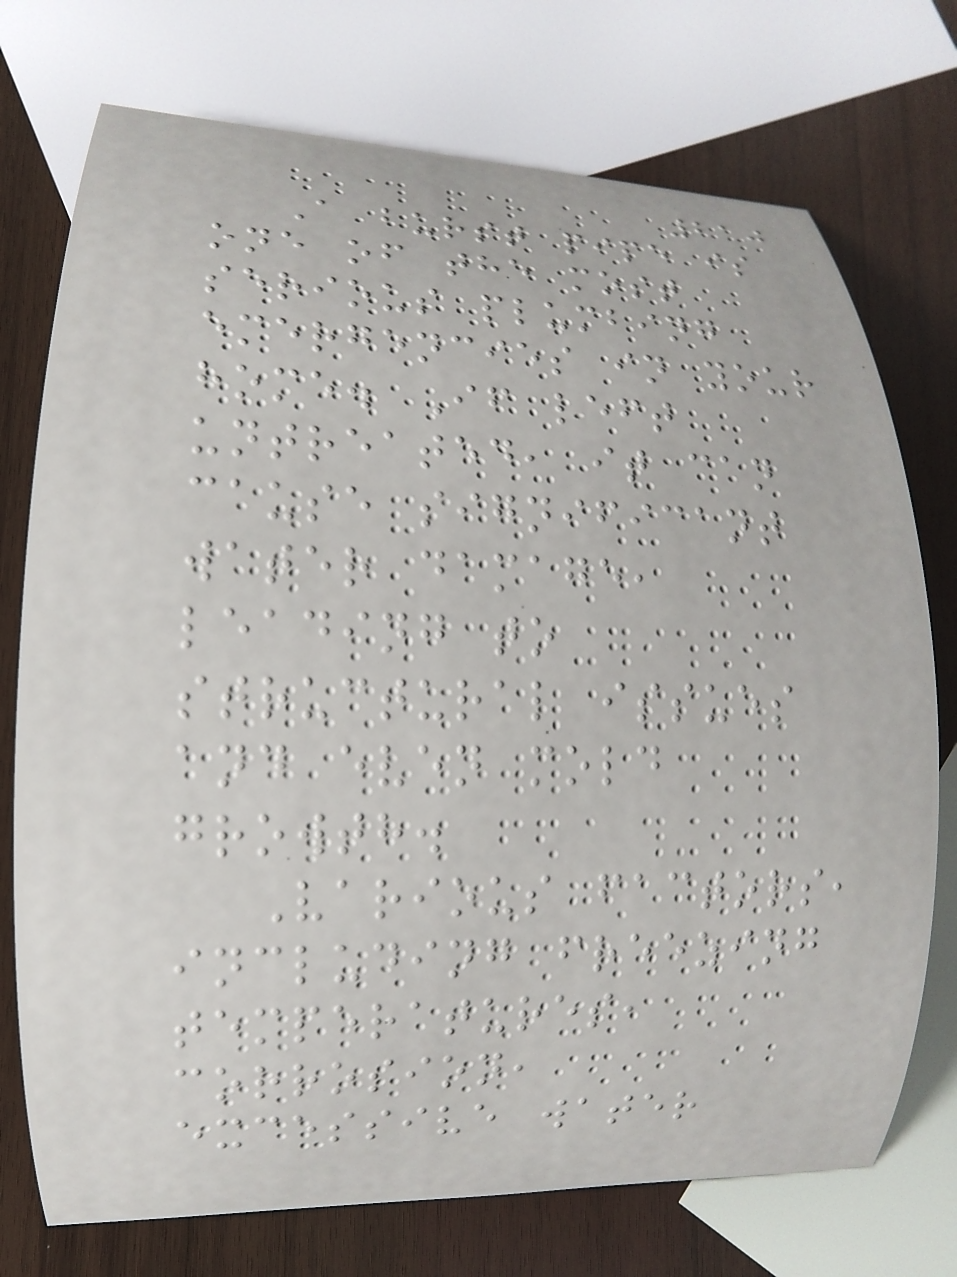210
A burst pipe is
one of the most
serious plumbing
emergencies in your
home. If left
untreated, it can
cause significant
water damage,
leading to
structural issues
and even mold
growth.
Various factors,
including freezing
temperatures,
corrosion,
excessive water
